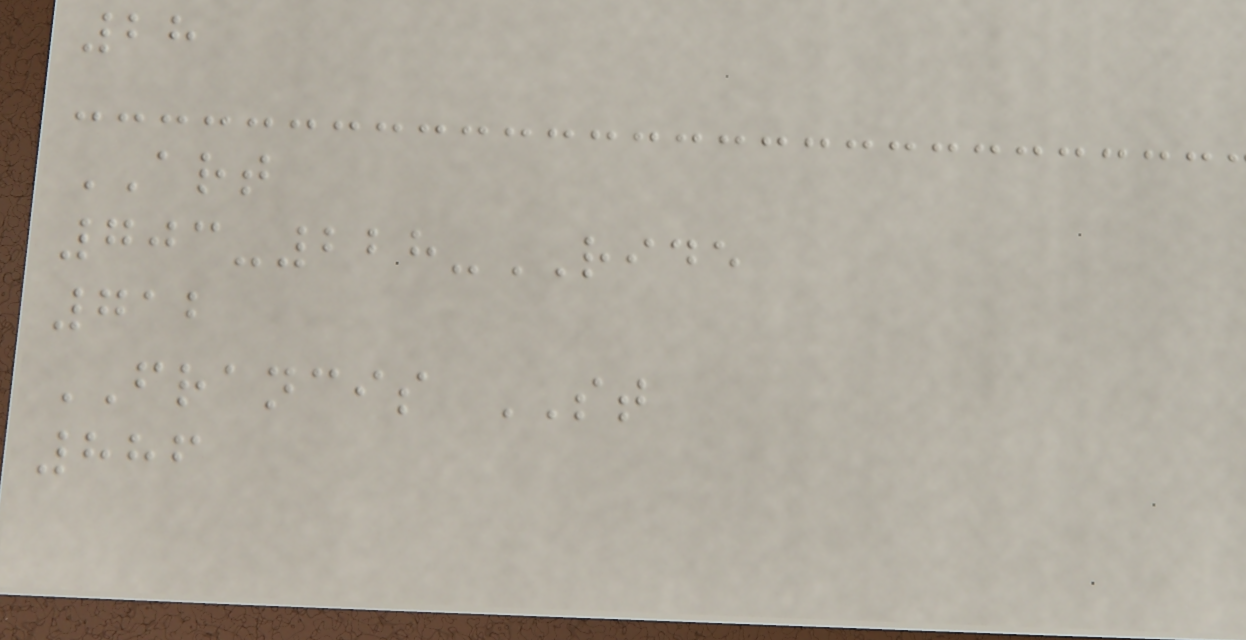28
ART
703-228-RIDE
712
FRANCIS ST
886
